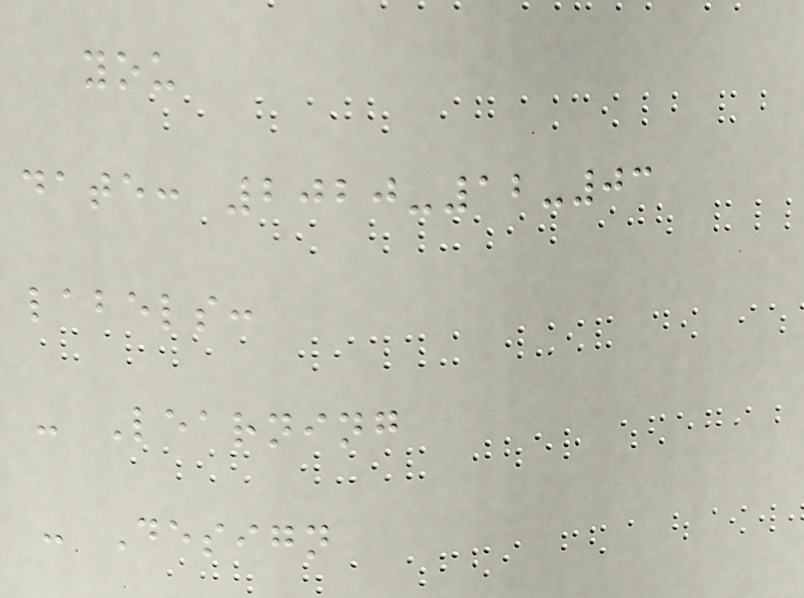you
date: 2020-12-03
labels:
- Learning
- Design
